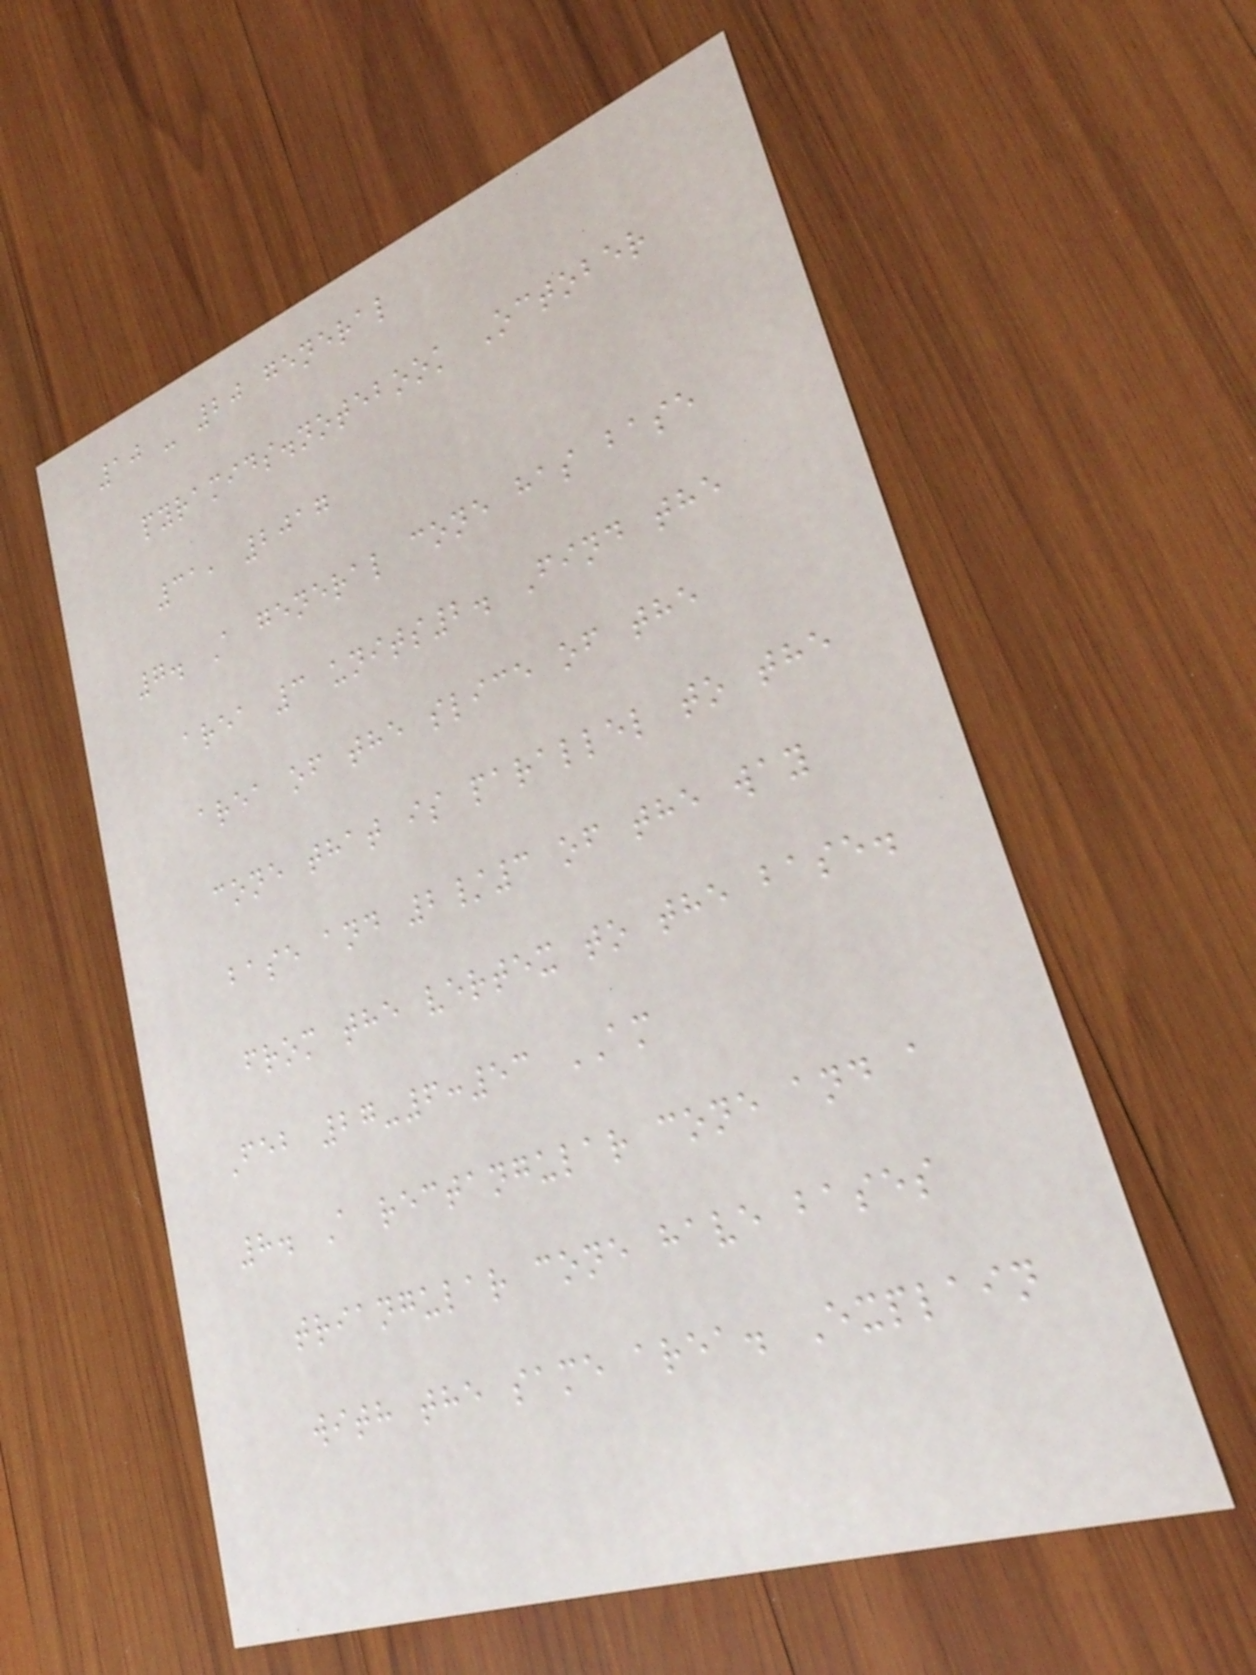10 - 20 general
pyramids.notebook October
31, 2017
7. A general cone has base
area 3 units2. Find the
area of the slice of the
cone that is parallel to the
base and 2/3 of the way
from the vertex to the base.
Feb 27-6:53 AM
8. A rectangular cone and a
triangular cone have bases
with the same area. Explain
